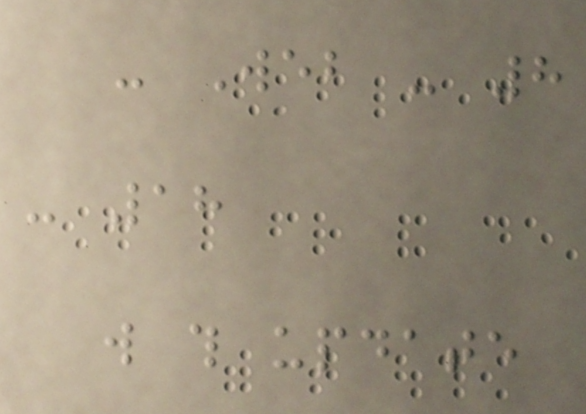- Web - 8
- 18
will this update
